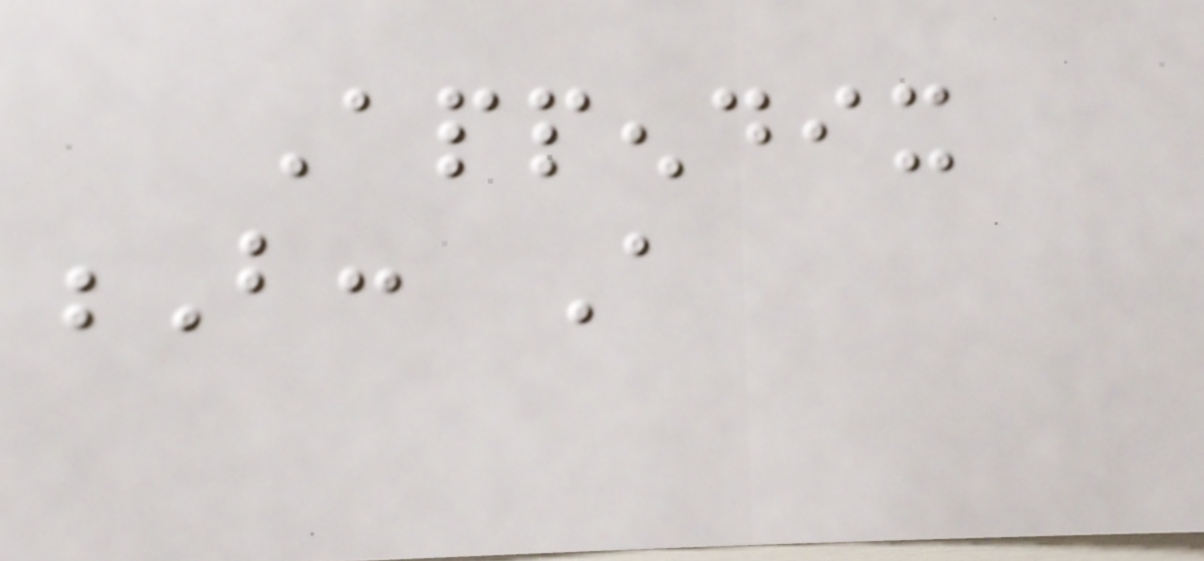Appendix
B: A
